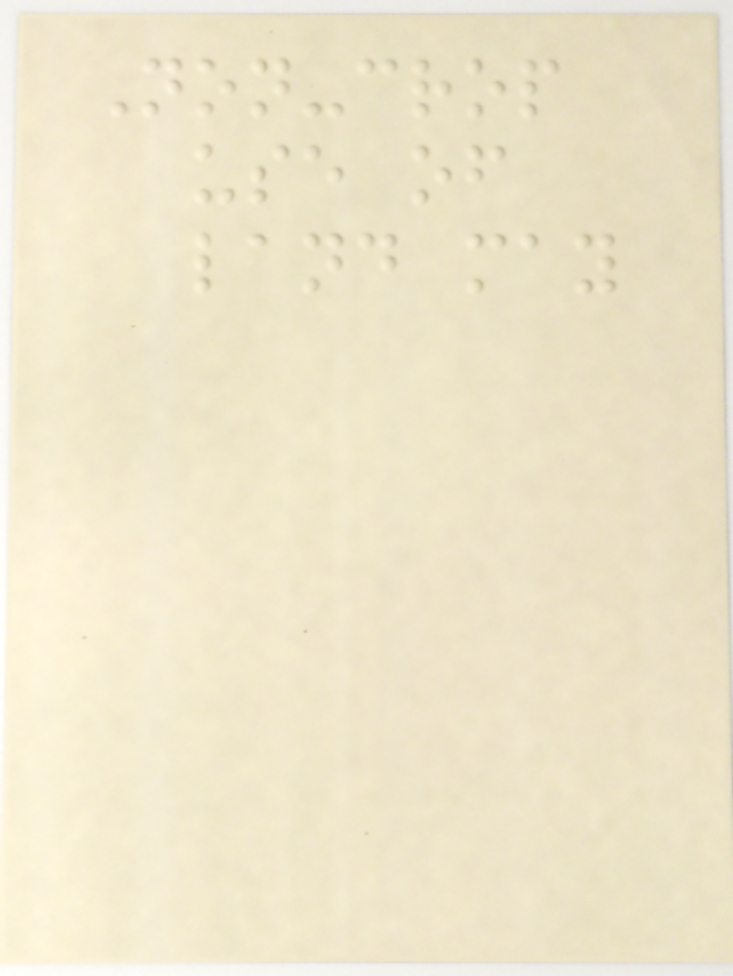Non-crop
use of
land may
